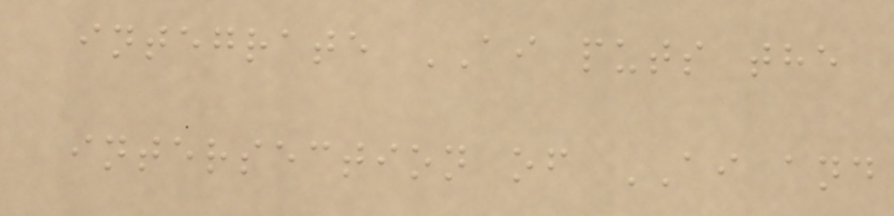integrate AI puts the
intersection of AI and
